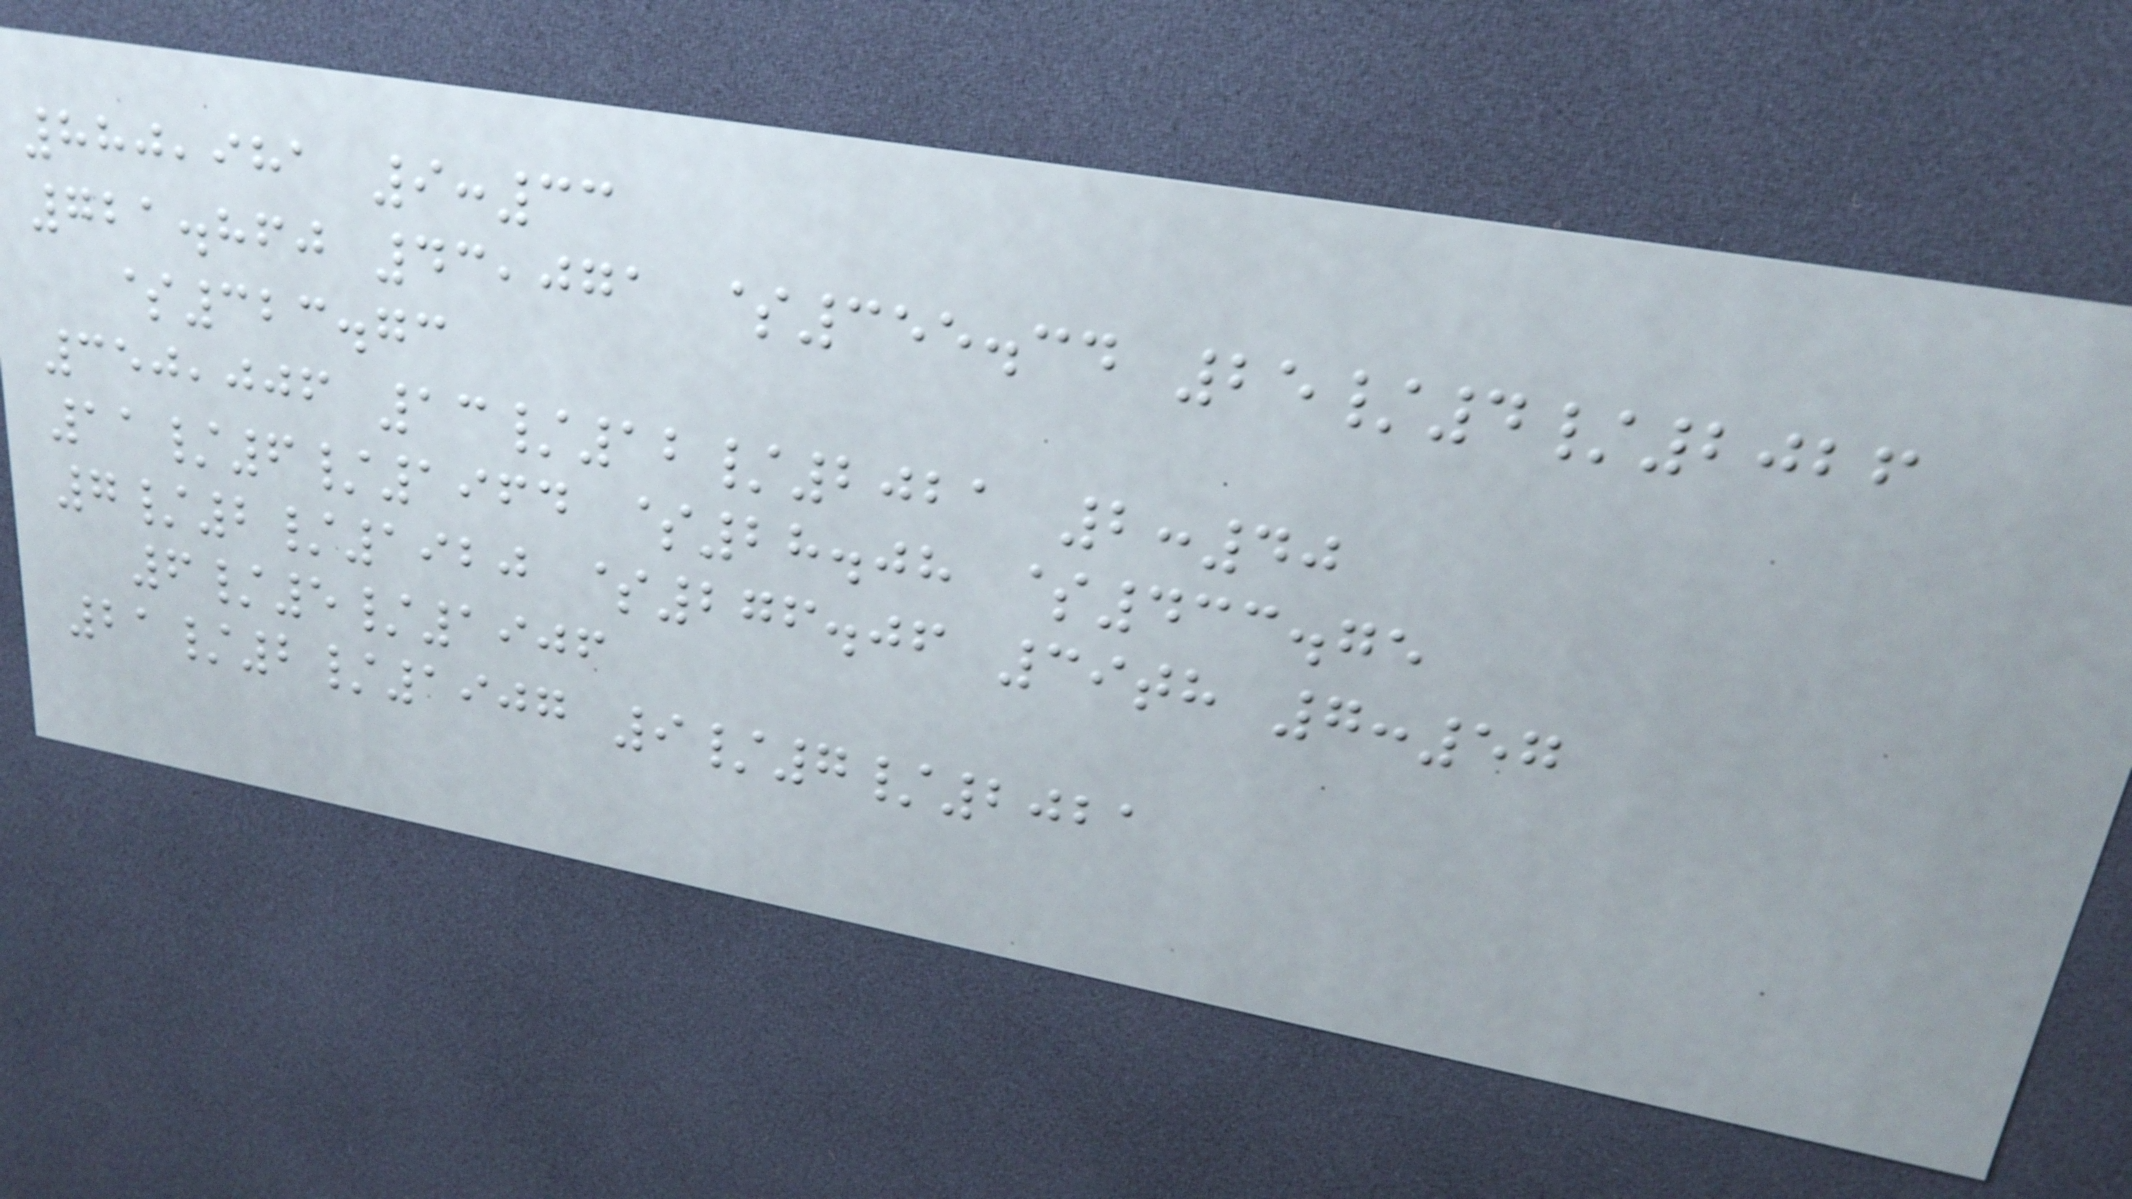880,981 9:33
721.860 43,071 $355.34 25/4/2026
$323.73
350,006 13/12/2021 2:40
11/6/1964 $28.08 $433.75
7/2/1920 $276.06 39th 7:57
6/5/1906
21/2/1907 9/7/2021
